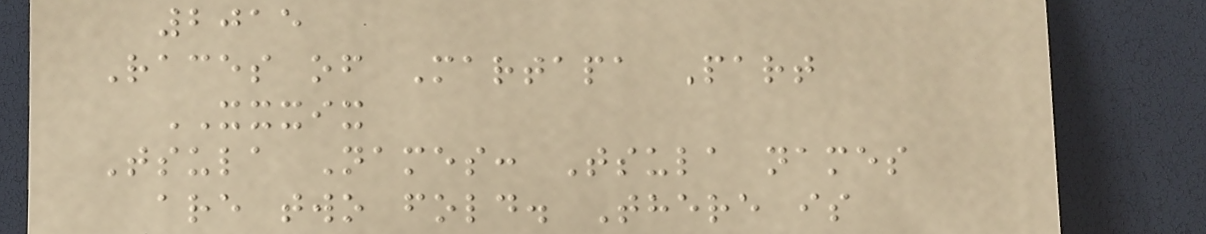2015
Races of Martapa Part
XXXIX
Tsula Names: Tsula names
are two fold. There is
